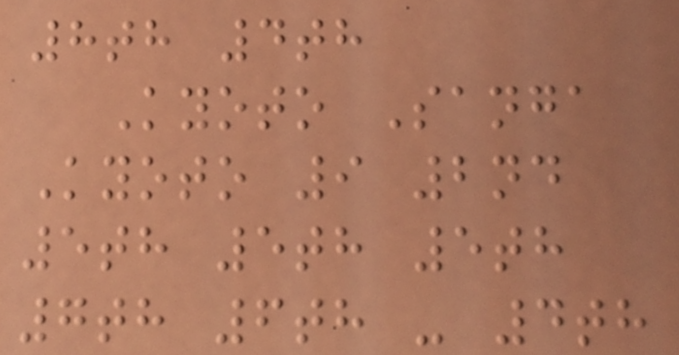8th 4th
Kyoto Sanga
Kyoto 9 2nd
5th 5th 5th
7th 6th - 4th
